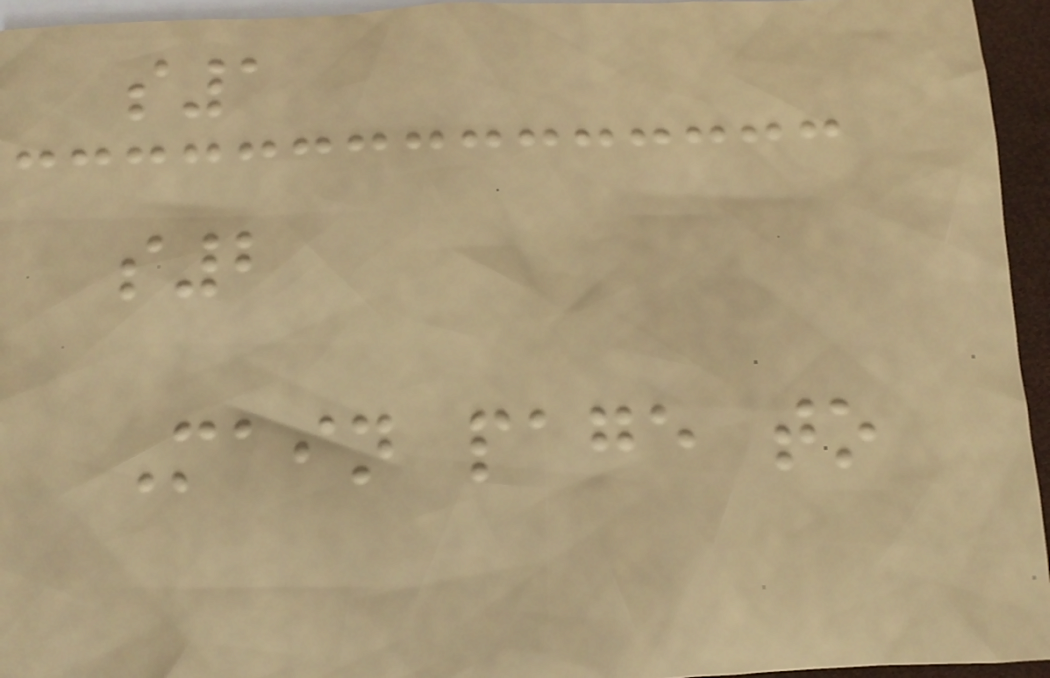s1
s2
Main page to
